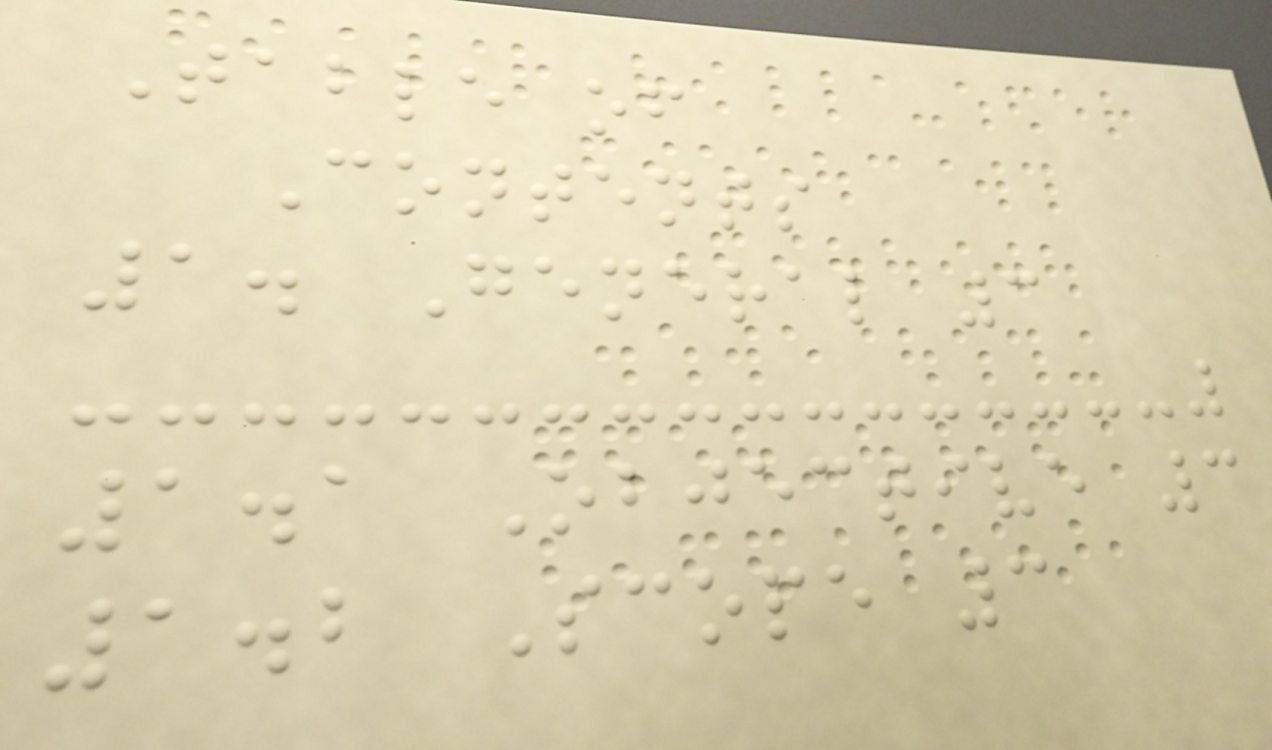Table of
Contents
1. General 3
1.1 Objective 3
1.2 Scope 3
